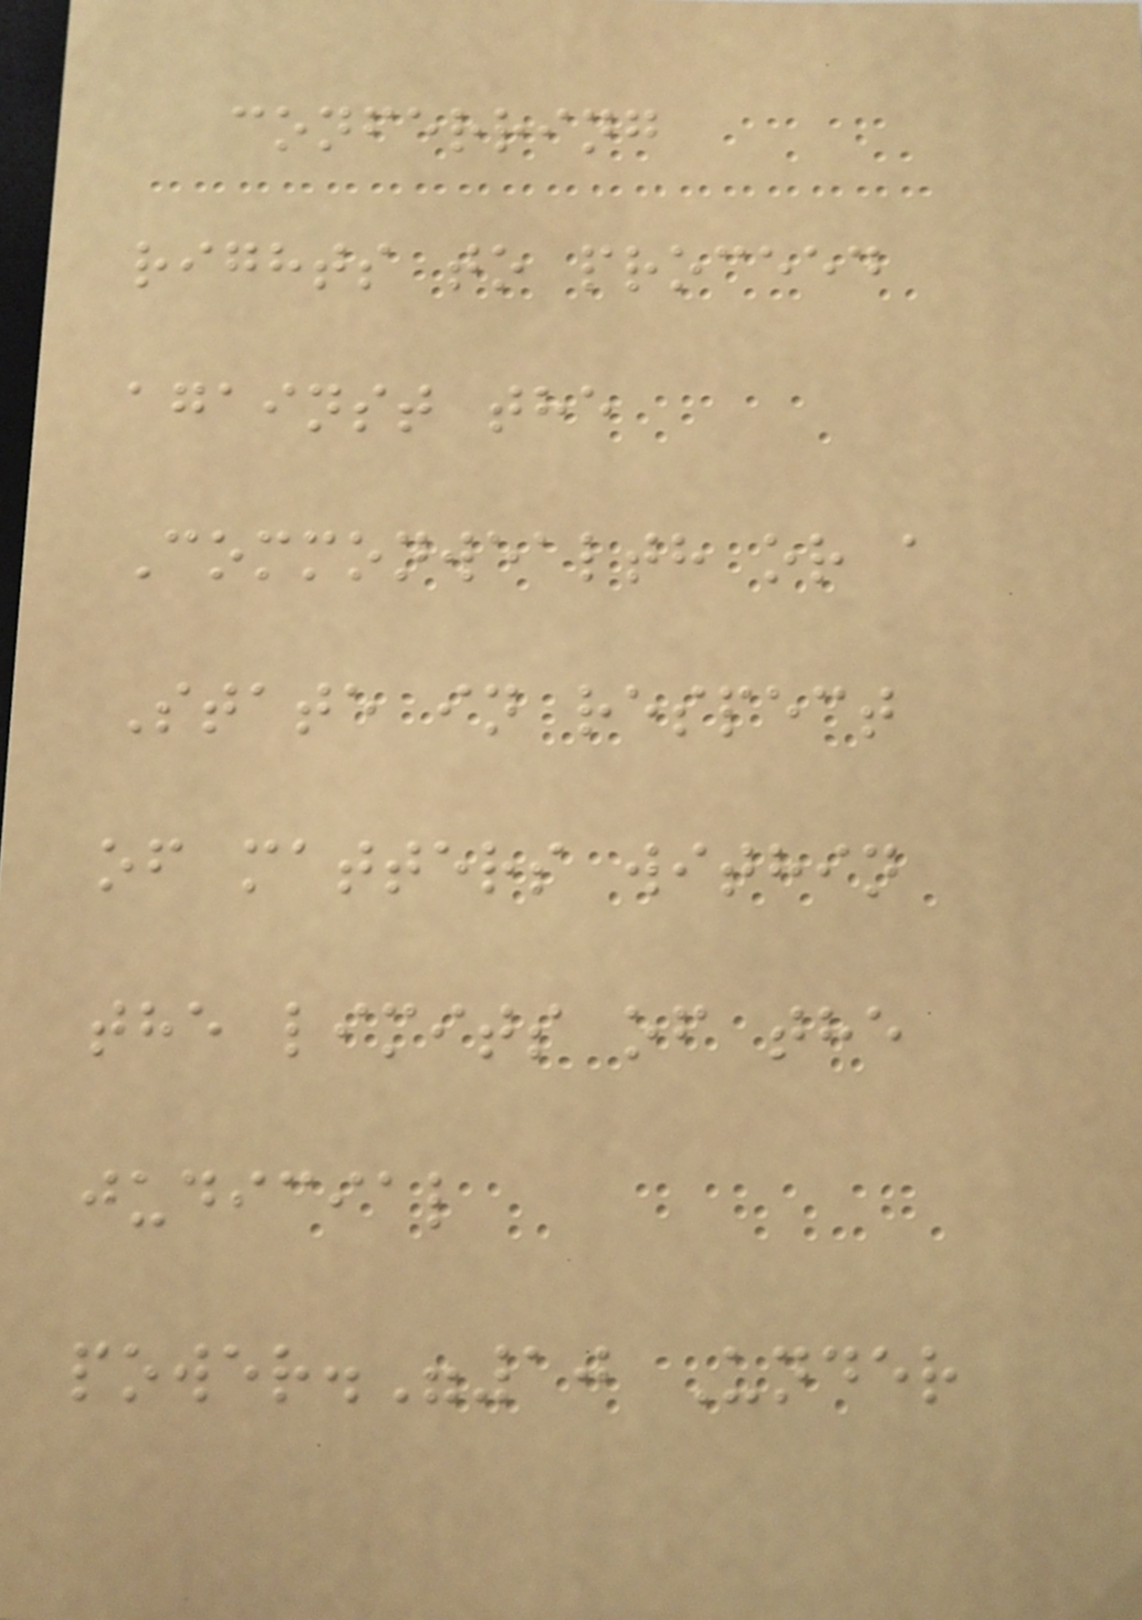conferring
rights to proceed
against the
Commonwealth or a
State in respect
of matters within
the limits of the
judicial
power."10 Under
